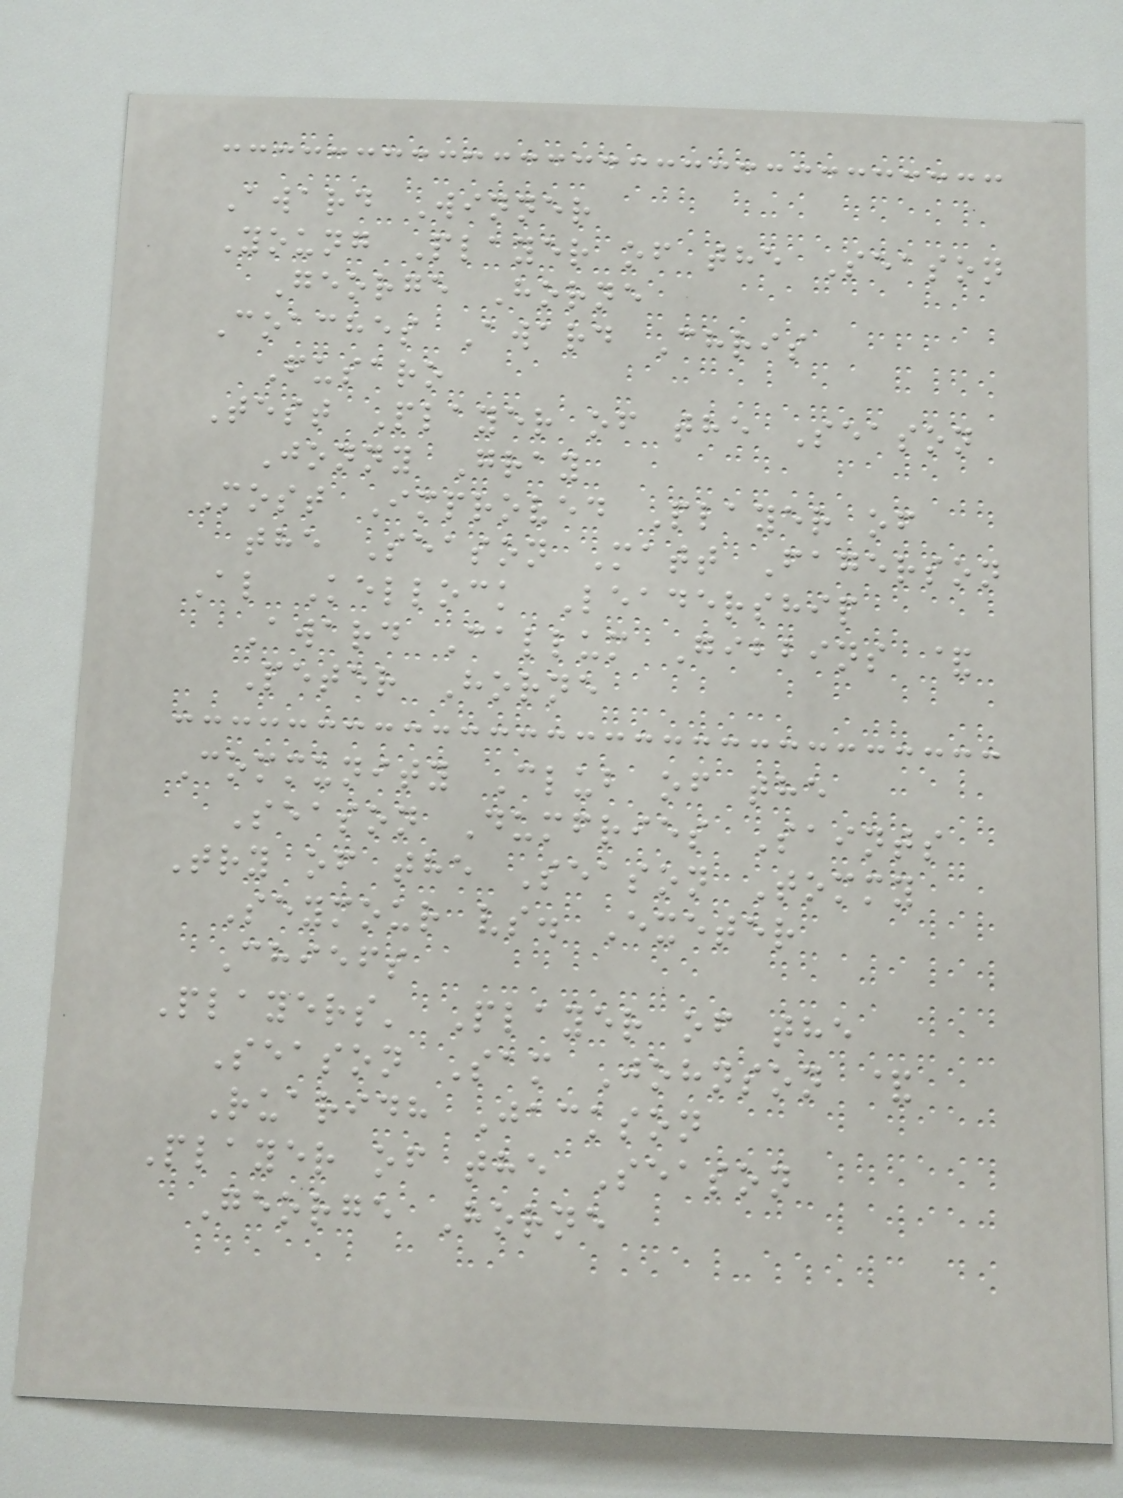Award Winner
Young Player of the Season
George Horne
Coaches Award Chris
Fusaro
Test Player of the Season
Jonny Gray
Most Improved Player of
the Season Matt Fagerson
Al Kellock Leadership
Award Callum Gibbins &
Peter Horne
Community Club of the
Season Dumfries Saints
Try of the Season Tommy
Seymour vs. Exeter
Chiefs
Players' Player of the
Season Sam Johnson &
Ruaridh Jackson
Player of the Season
George Horne
